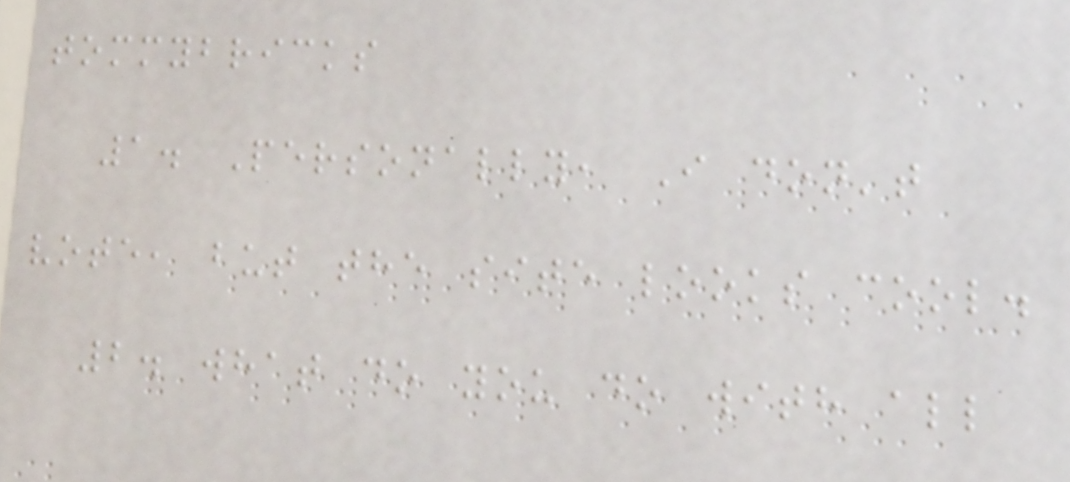tommybricks
1. Personally, I don't
vote, but the site looks cool.
2. what do you do with all
